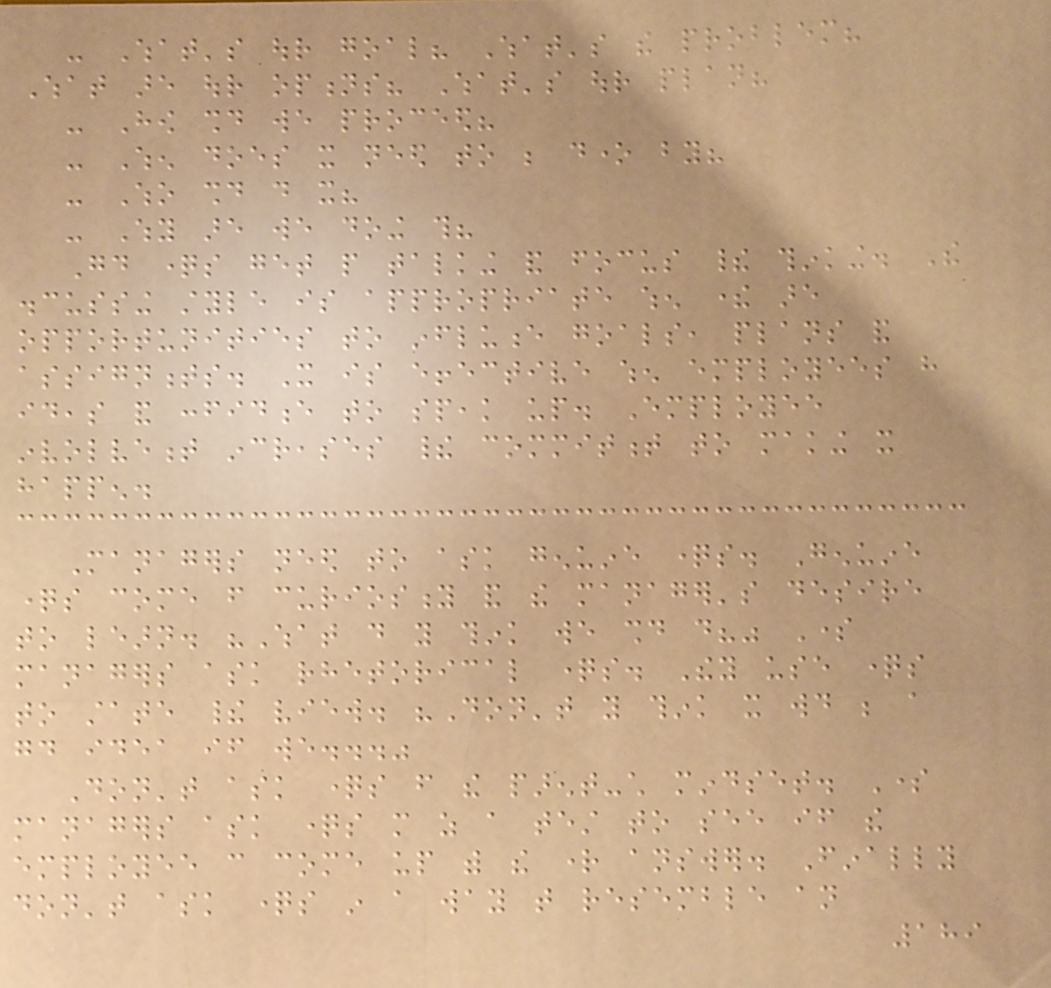- What's our goal? What's the problem?
What are our options? What's our plan?
- How should we proceed?
- When does it need to be done by?
- Who should do it?
- Why are we doing this?
Good questions get people talking and focus their thinking. The
discussing style is appropriate when there are
opportunities to influence goals, plans and
assignments. It is effective when employees have
ideas and confidence to speak up. Employee
involvement increases their commitment to making it
happen.
Managers need to ask genuine questions. Genuine
questions come from curiosity and the manager's desire
to learn. "What do you think we should do?" Some
managers ask rhetorical questions. They use questions
to state their view. "Don't you think it would be a
good idea if we..."
Don't ask questions from the parent-child mindset. Some
managers ask questions more as a test to see if the
employee can come up with the right answer. Finally
don't ask questions in a way that resemble an
189
